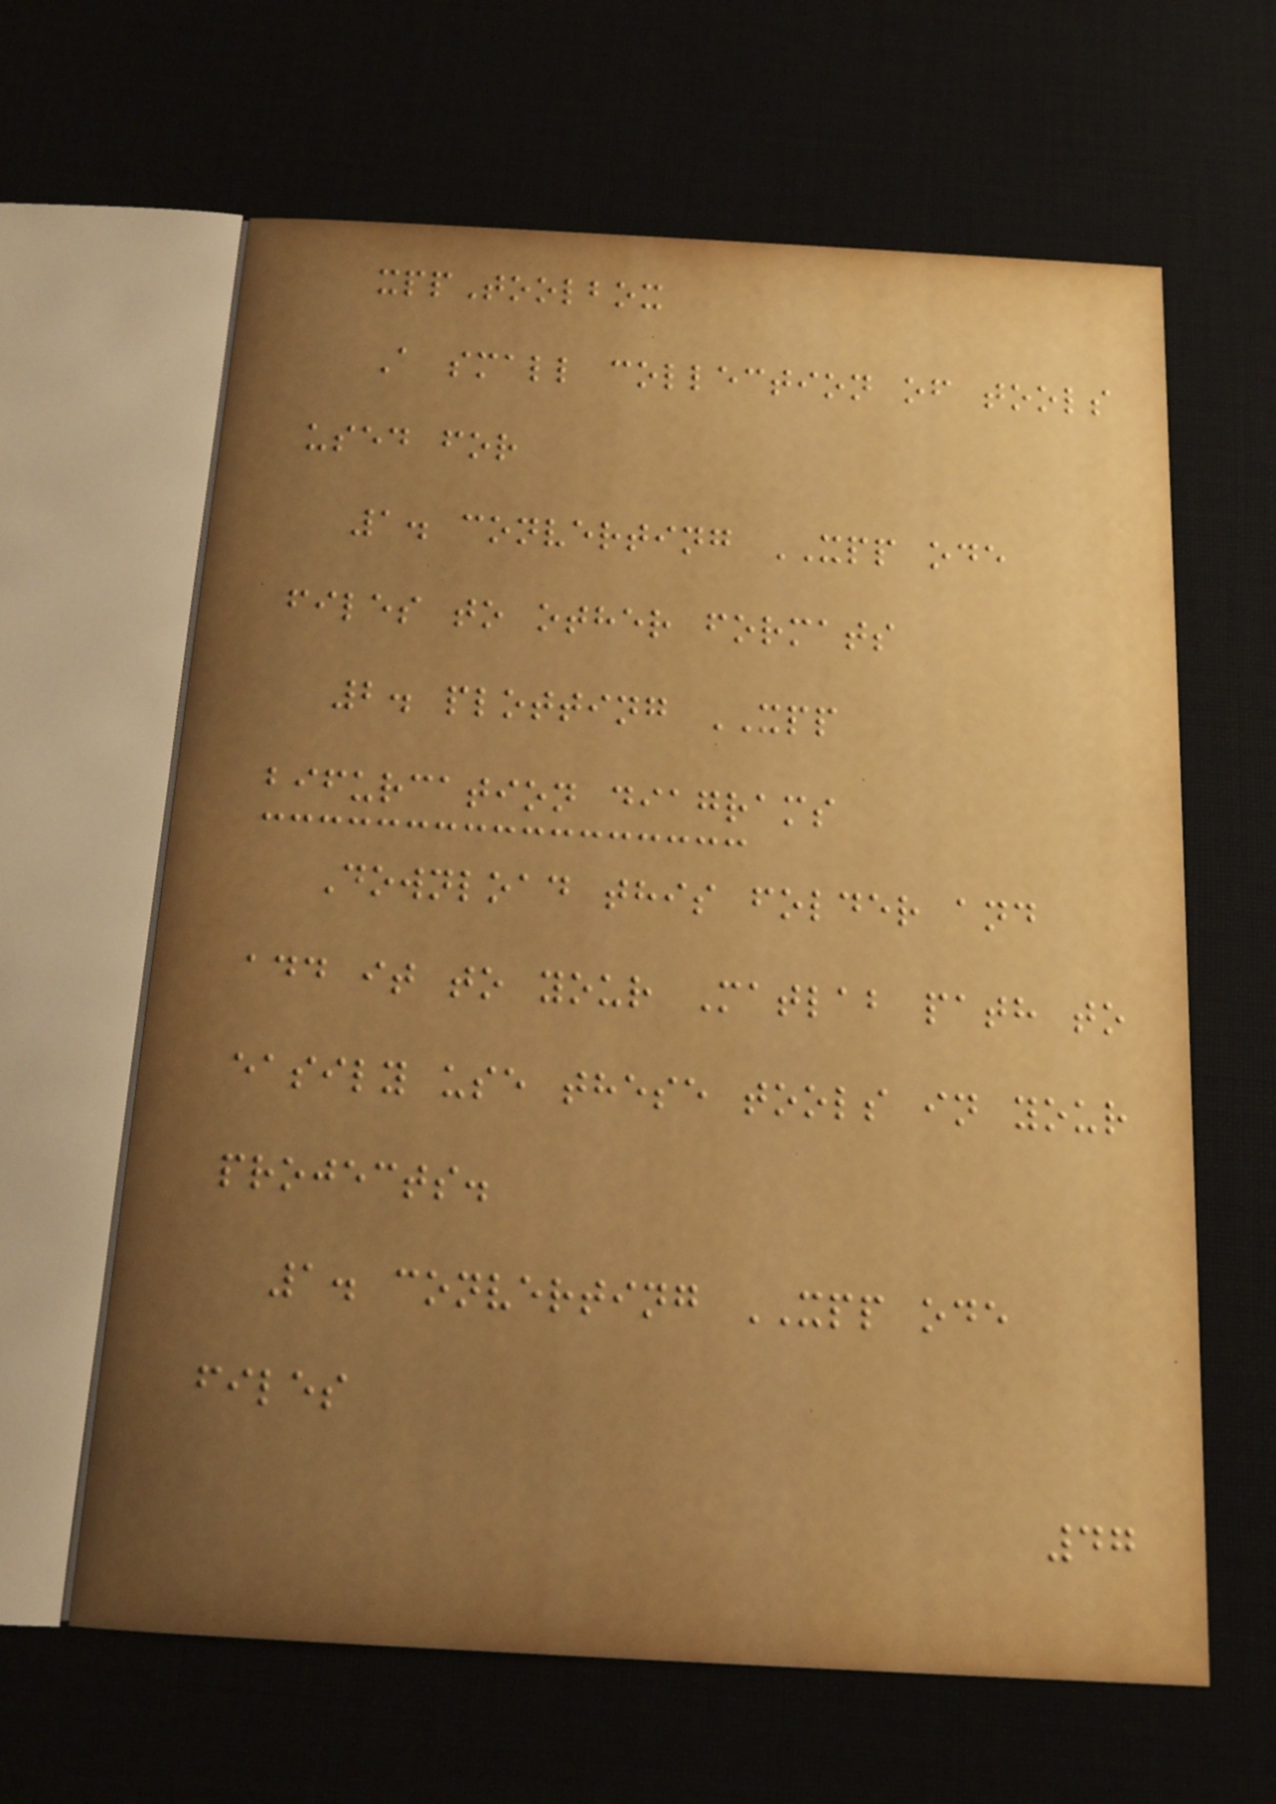xppToolbox
A small collection of tools
used for
1. converting XPP ode
files to other formats
2. plotting XPP
bifurcation diagrams
Download this folder and
add it to your Matlab path to
easily use these tools in your
projects.
1. converting XPP ode
files
47
